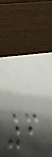6
